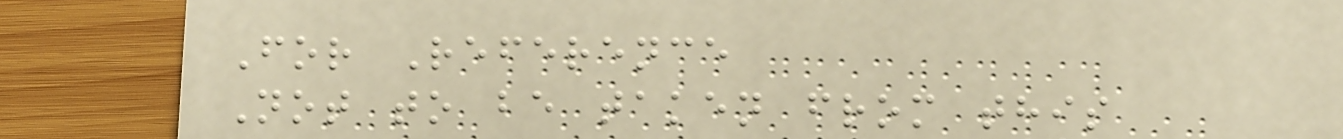For Reference
Not to be taken from this
